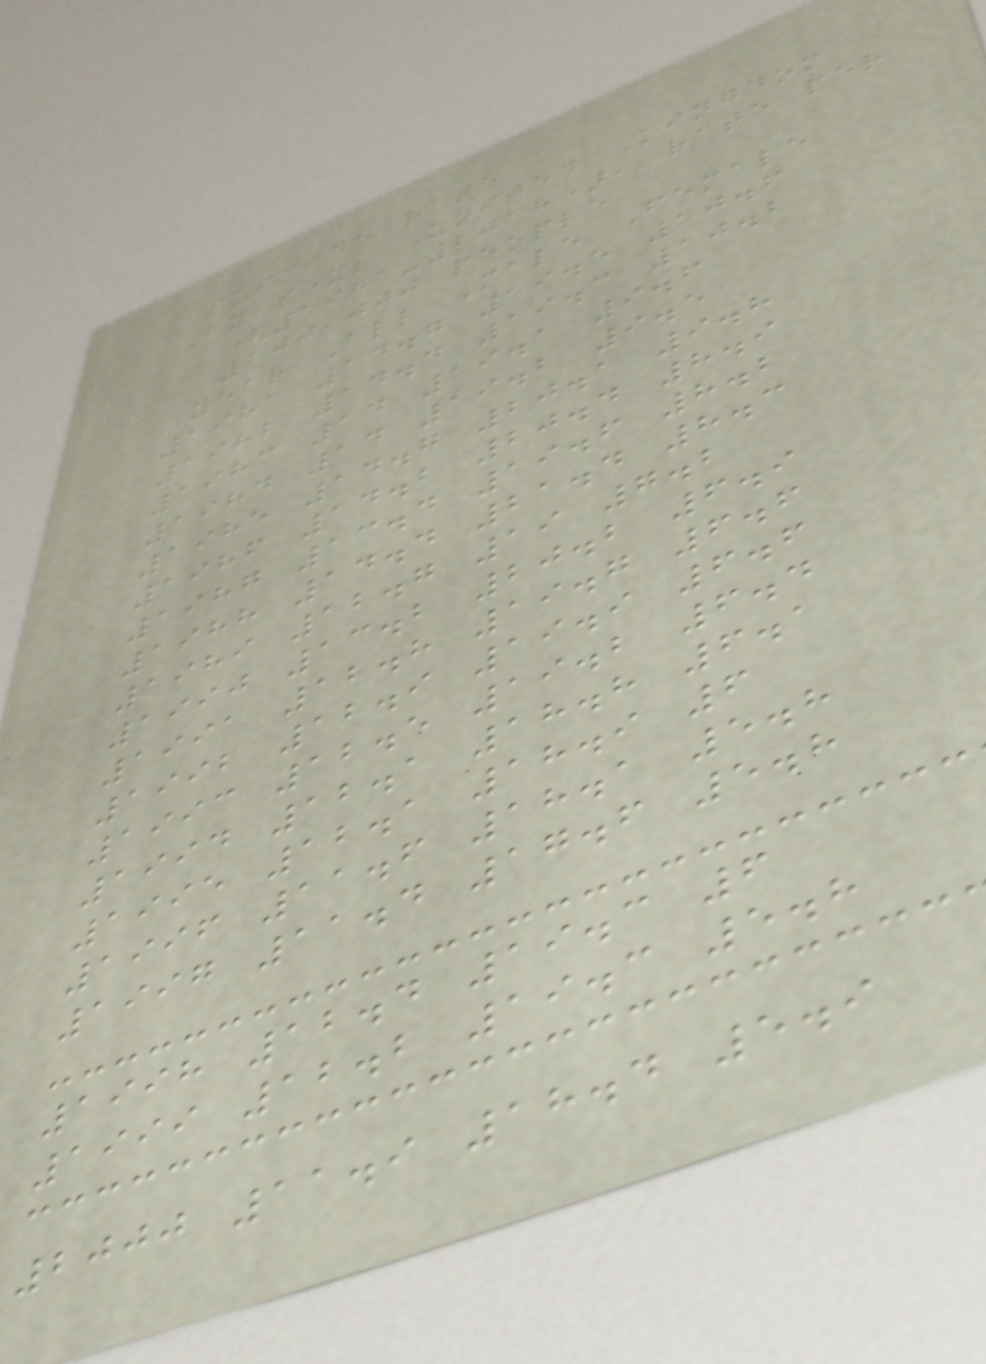Suicide rate
By sex; United Kingdom
(1981-2018), rate per
100,000 people
Year All Male Female
1981 14.7 19.5 10.6
1982 14.4 19.3 10.2
1983 14 19.1 9.6
1984 14 19.2 9.5
1985 14.7 20.1 9.8
1986 14.2 20.4 8.9
1987 13.4 19.6 8.2
1988 14.4 21.4 8.3
1989 12.7 19 7.2
1990 13.2 20.2 6.9
1991 12.8 19.7 6.6
1992 12.9 19.9 6.6
1993 12.5 19.2 6.4
1994 12.1 18.8 6.1
1995 12.1 18.9 6
1996 11.6 18.1 5.8
1997 11.4 17.6 5.8
1998 12.4 19.3 6
1999 12.2 19.3 5.8
2000 11.9 18.4 5.9
